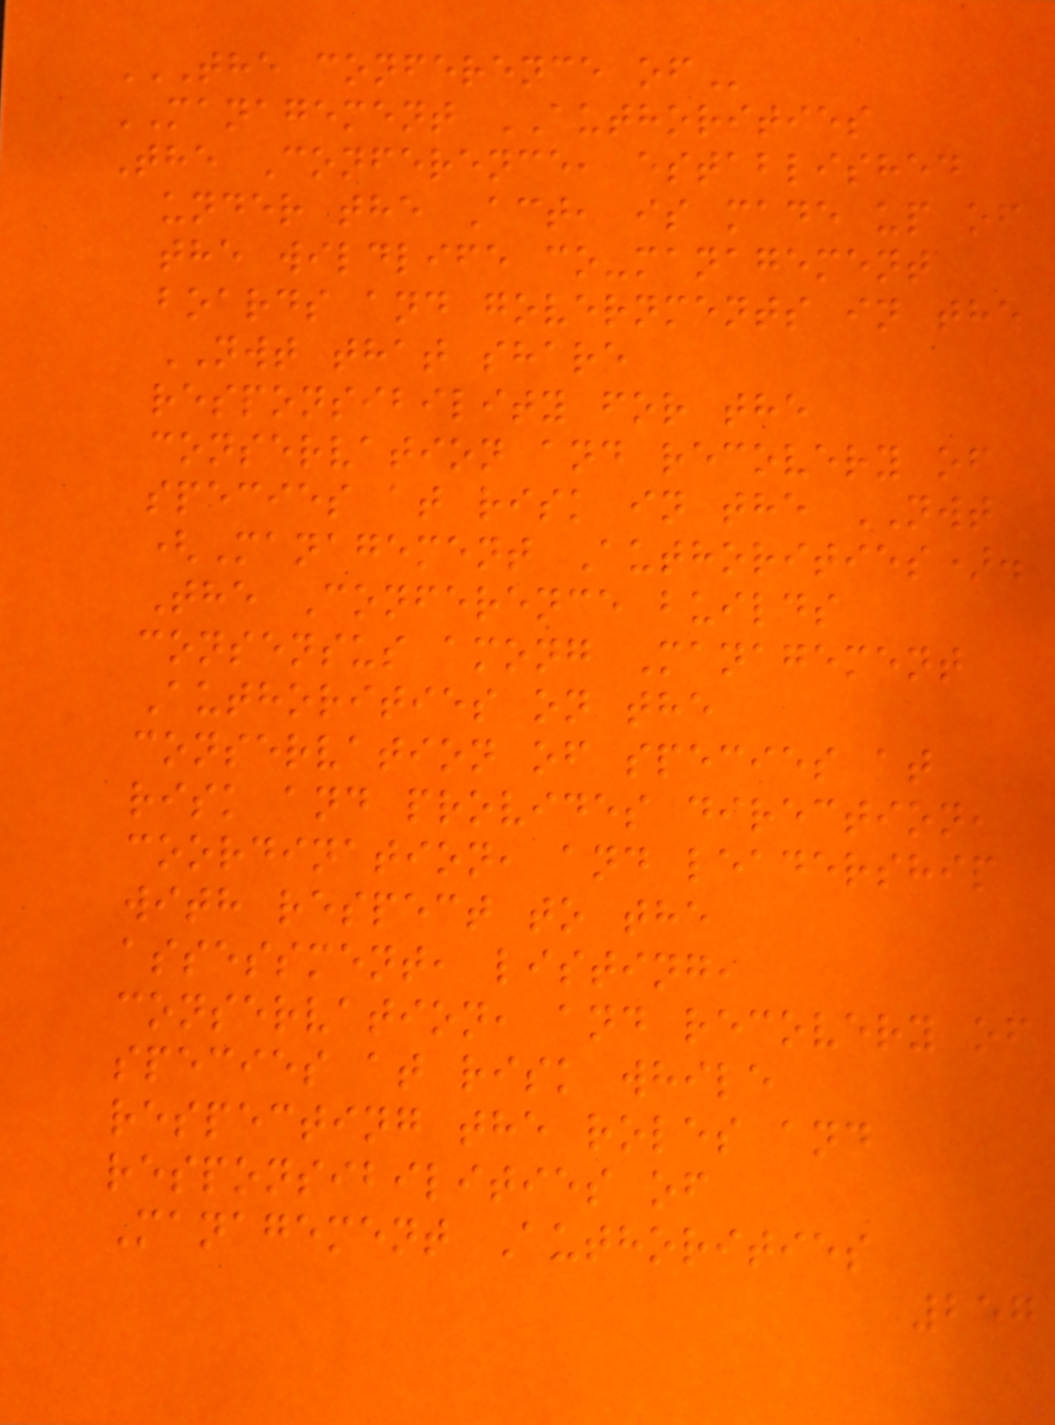THE CONFERENCE OF
MANAGEMENT AUTHORITIES
The Conference, established
under the Act, is made up of
the wildlife co-management
boards and governments in the
NWT that share
responsibility for the
conservation and recovery of
species at risk in the NWT
(Management Authorities).
The Conference builds
consensus among Management
Authorities on the
conservation of species at
risk and provides direction,
coordination, and leadership
with respect to the
assessment, listing,
conservation, and recovery of
species at risk while
respecting the roles and
responsibilities of
Management Authorities
257
